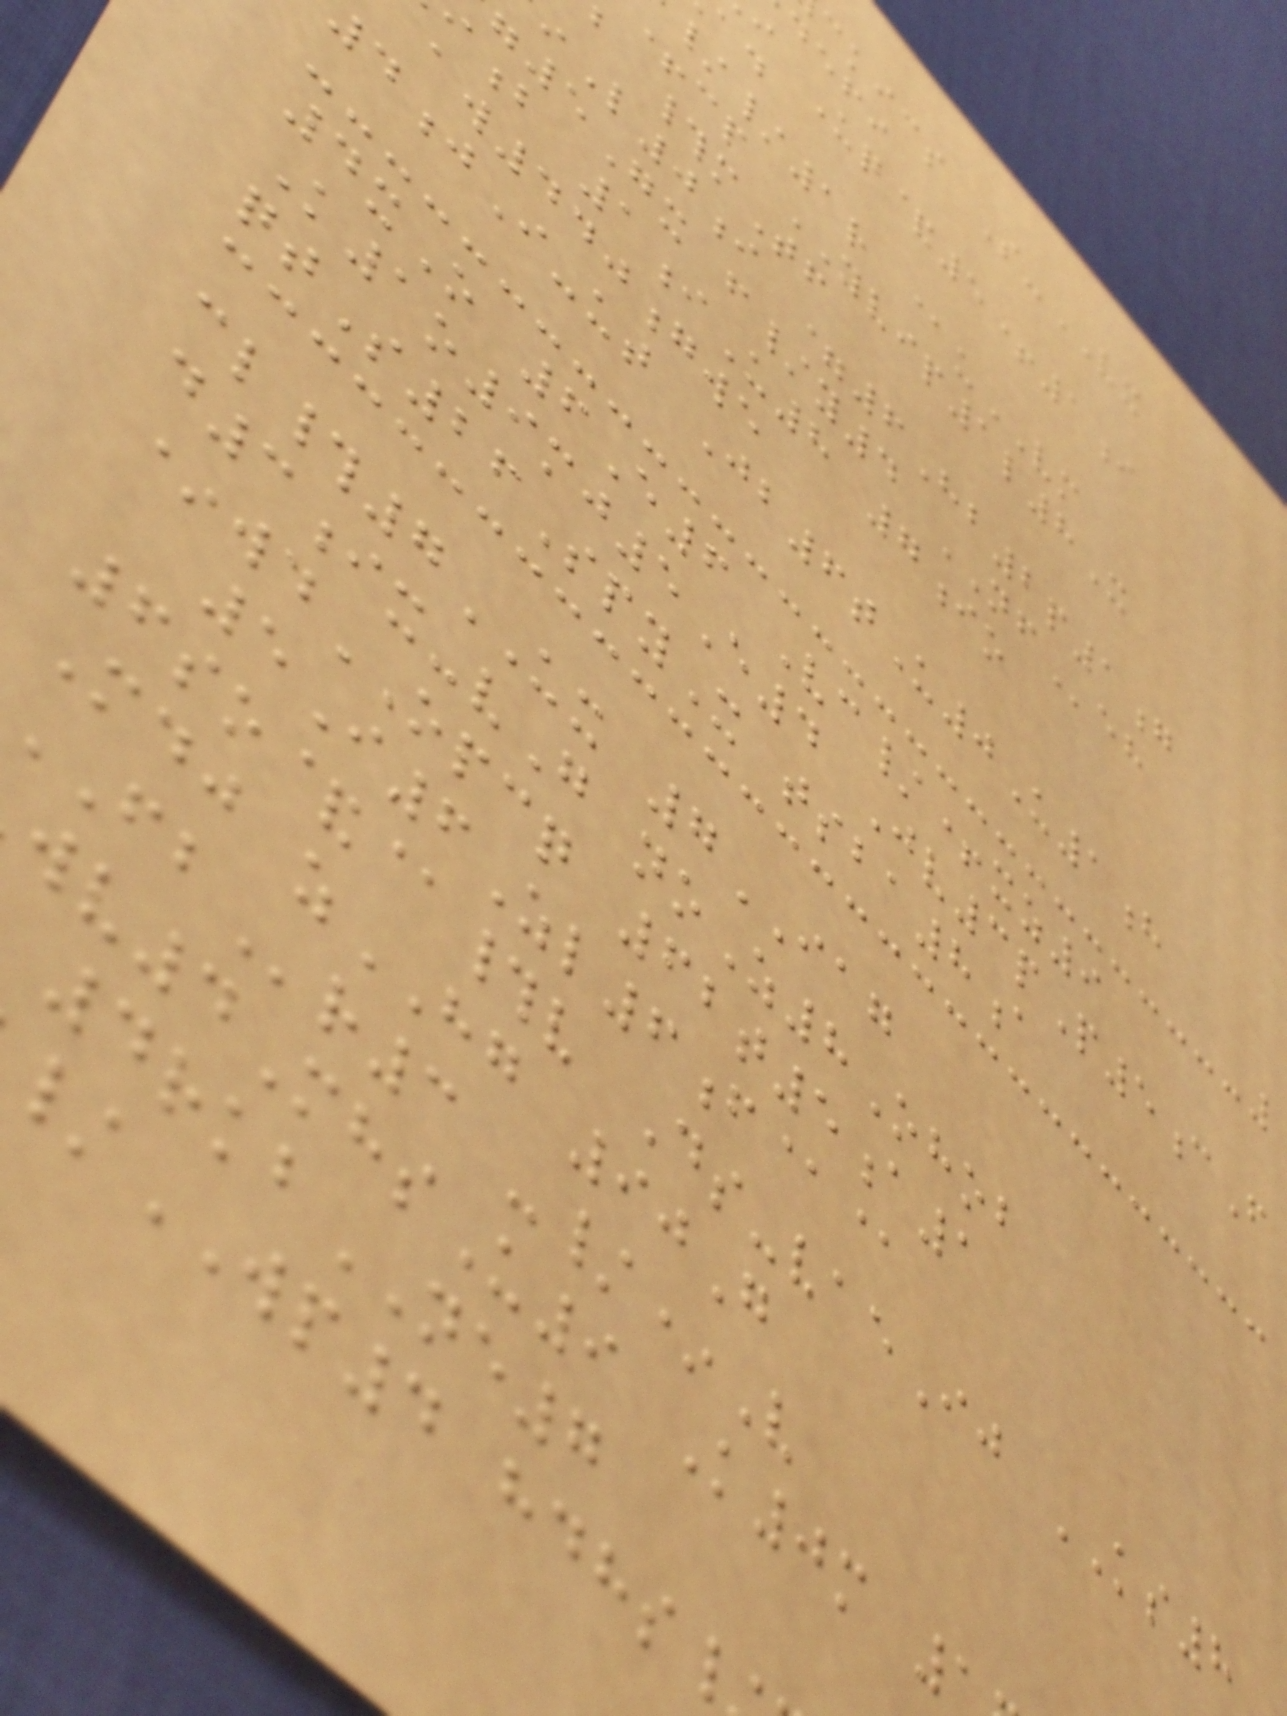ckics S-VX
defi
i Uq&5+1i
//1r @uVM
+cp YVIP1l8X
b #mTf
L0i =6Hb2p1g
5Gx f/y4 NFeh
b 1iU8 7io
aw440gwe
jI-ut Jb6tU0U1h
4xO 6E6 Vc/+xz9
K1o9mj5E4 Jv3pP5cF
qtS26SpyX tsba8a
cl#7UX 7IAG
d3ix-vG noZ8Ohob
*wdOPCQ 62t5a1
5I6Zl6f@@
6so&@#v Ds-vaeIj KS8
Mdj zHG 90G
r3 -/*V
v4MhsU9 K0m
4rkbNE7
/WP4 hdhs
